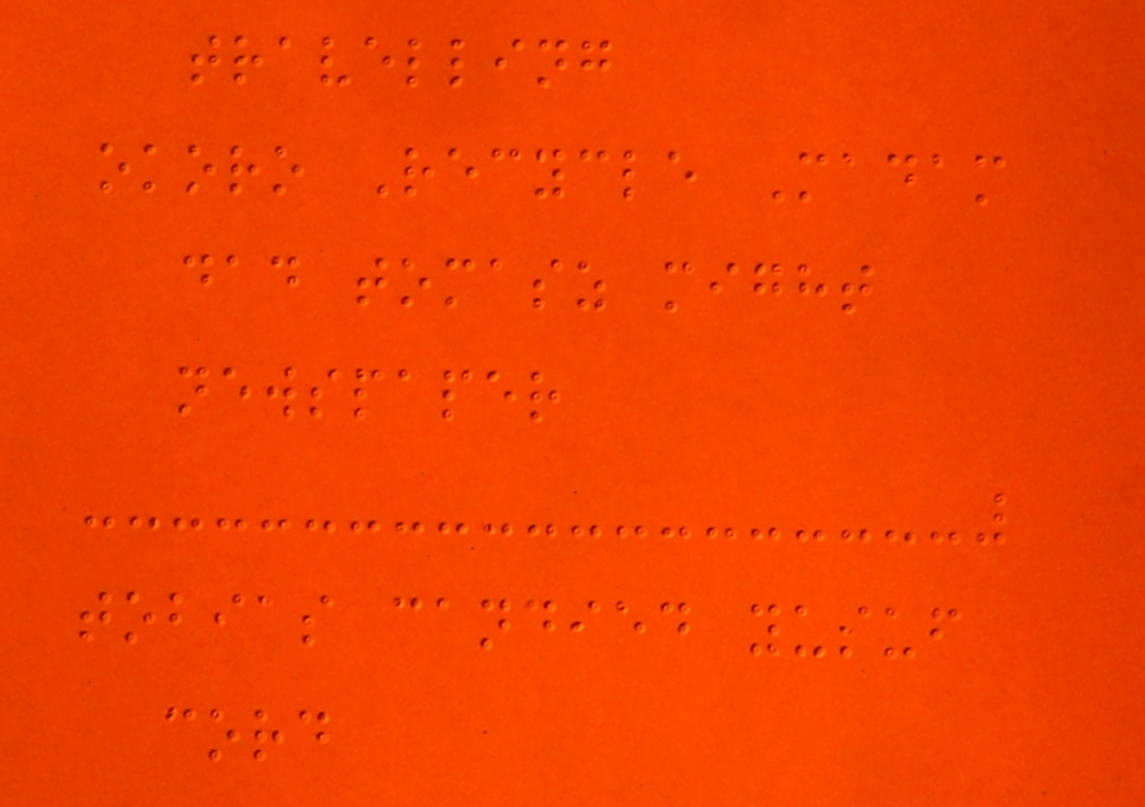travelling
okoro Recycle Madam
dad tomasz might
newspaper
tobias candied yusuf
cord
